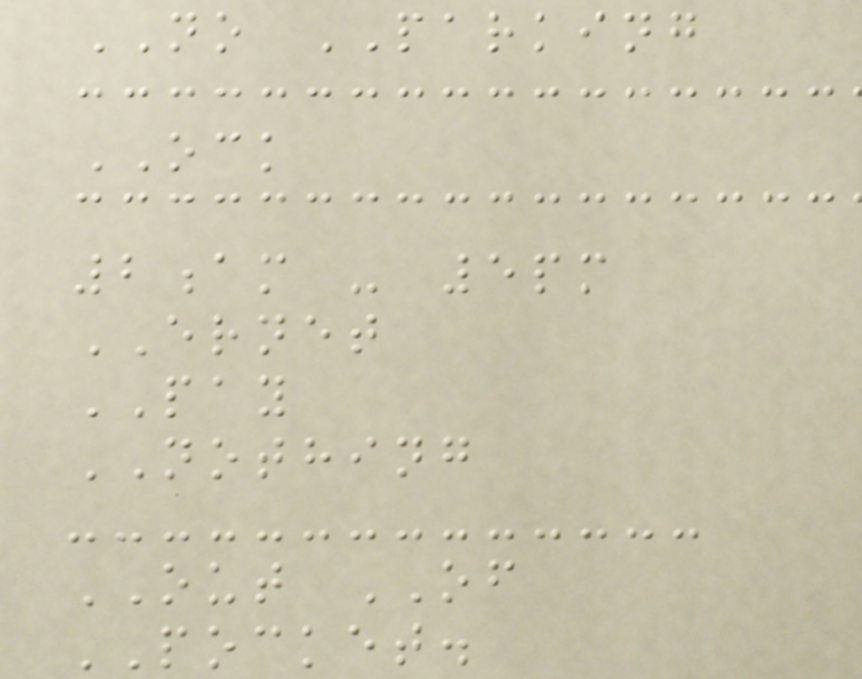NO PARKING
OCK
2am - 5pm
ERNET
PAY
NOTHING
OUT OF
POCKET.
